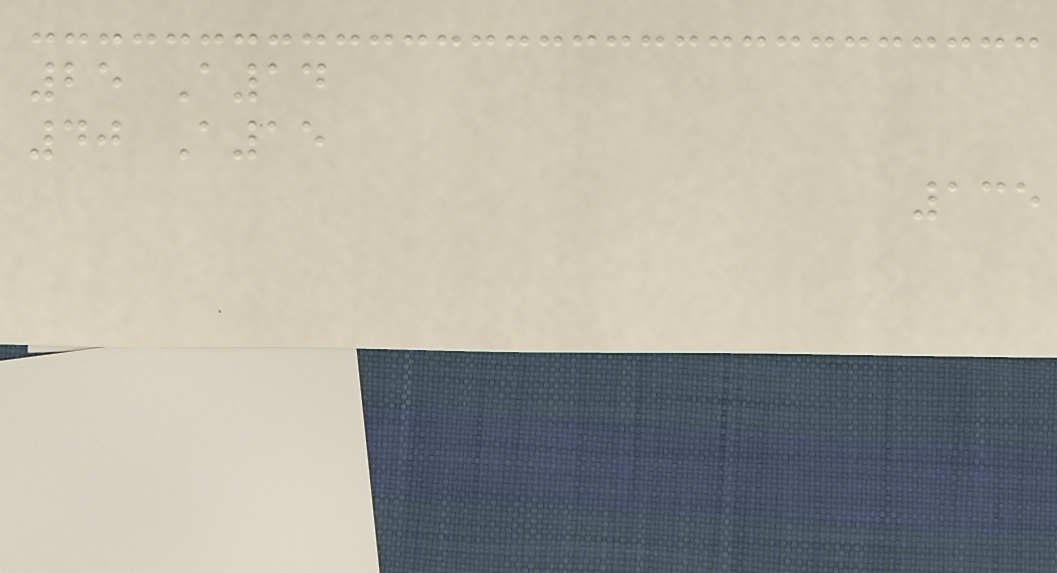25 A14
40 A15
135
